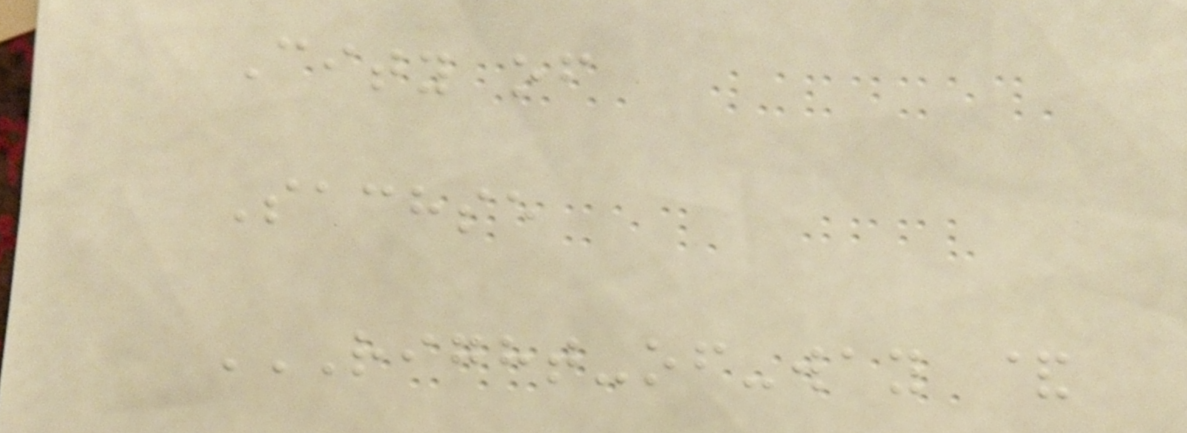City of
Sachse
RIGHT-OF-WAY &
